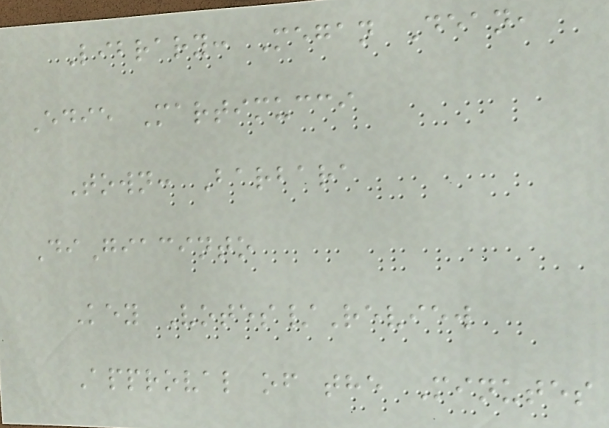Library: Megan Dean,
Edie Martimucci
Town: Barbara
DiGiacinto
Key Votes/Review
Approval of the Minutes
